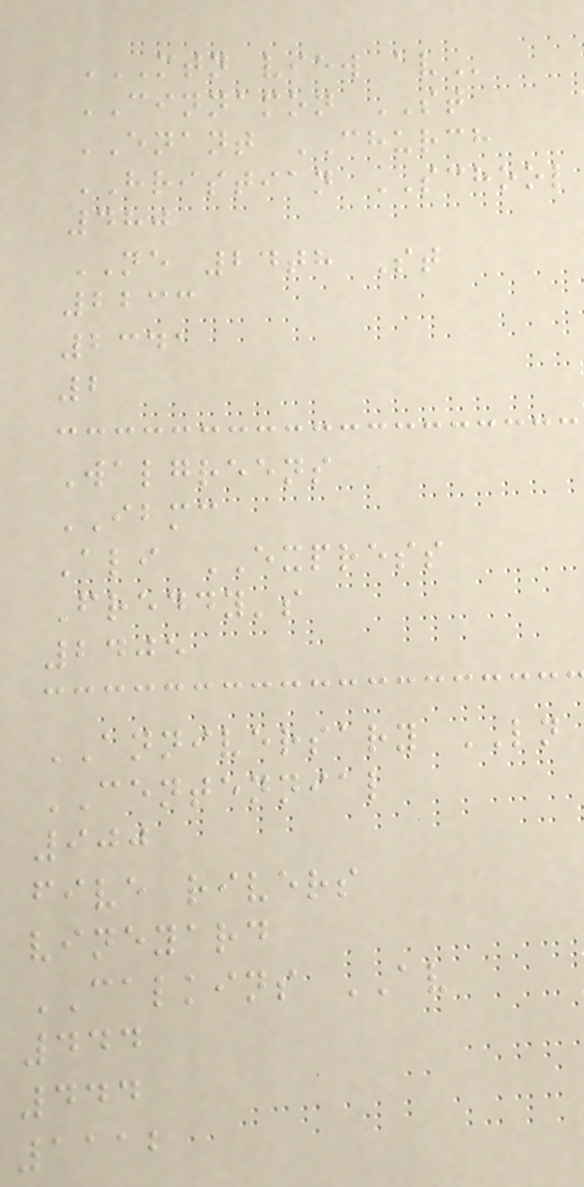MTN VIEW AV
CINNAMON ST
ENANT CHURCH
HRISTIAN SCHOOL
480
NE 24th St
2233
2341
2
Walgreens
IBMC
Ali EXPRESS
Freddy's
2405
ANNIVERSARY LN
CENTENNIAL
900
five rivers
vineyard
CALKINS AV
444
444
1112
